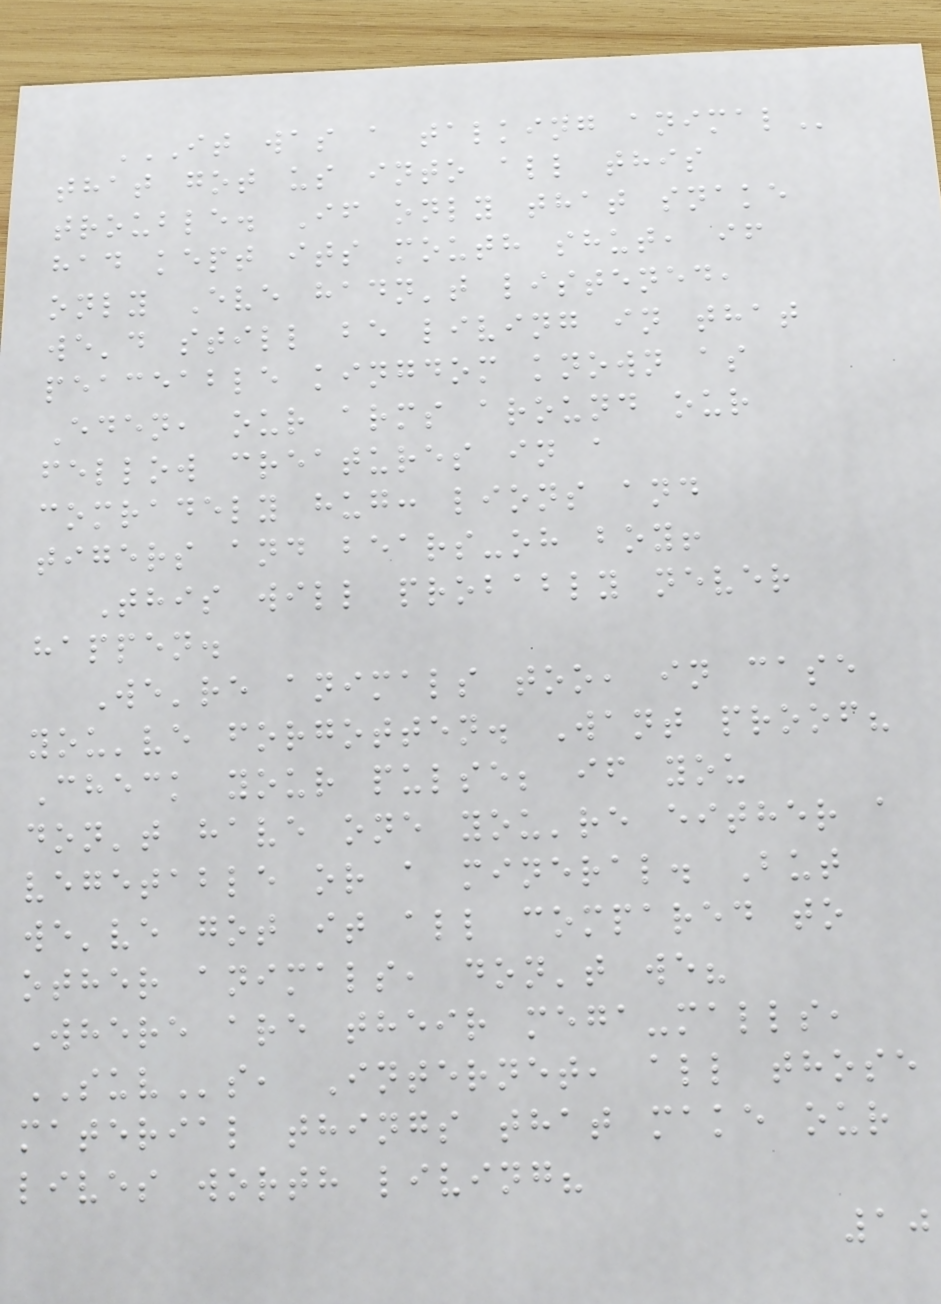IT WAS A TALKING ANIMAL
that got us into all this
trouble. If only that snake
had kept its mouth shut, if
only Eve hadn't listened,
we'd still be living in that
peaceable kingdom known as
Eden, our arms around our
fellow creatures in a
comradely hug: lions and
tigers and bears-oh boy!
This will probably never
happen.
We're animals too, in case
you've forgotten. Want proof?
Check your pulse; if you
don't have one you're either a
vegetable or a mineral. But
we've got it all compared to
other animals, don't we?
Where are their mega-malls,
SUVs, Internet, all those
material things that make our
lives worth living?
10
